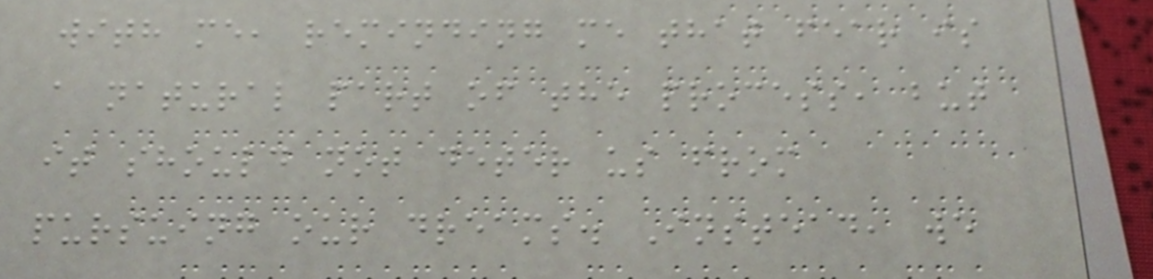with me, reminding me that fear is
a natural part of the process, but
it should not deter us from
pursuing our dreams. Instead, we
